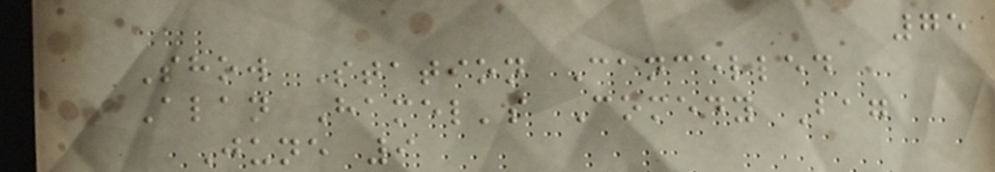75
Show Station Cancelled
Alan Hamel's Comedy Bag
June 9
